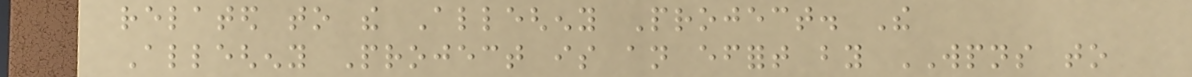related to the Allegheny Project. The
Allegheny Project is an effort by WPNS to
